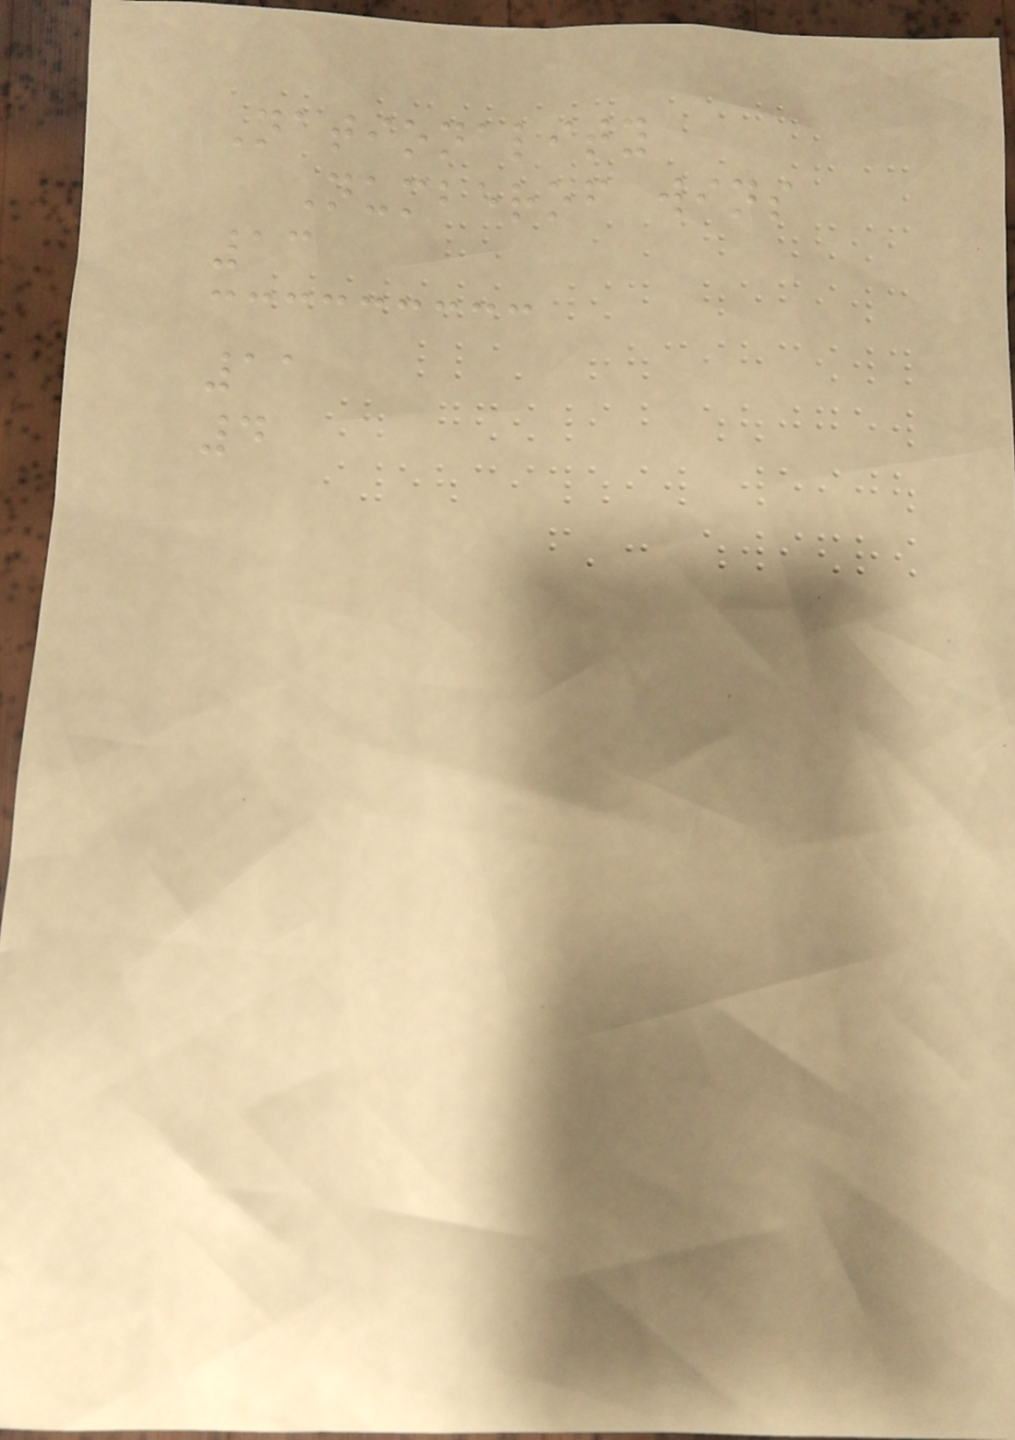Nationality
Numberof wins
13
11
4
